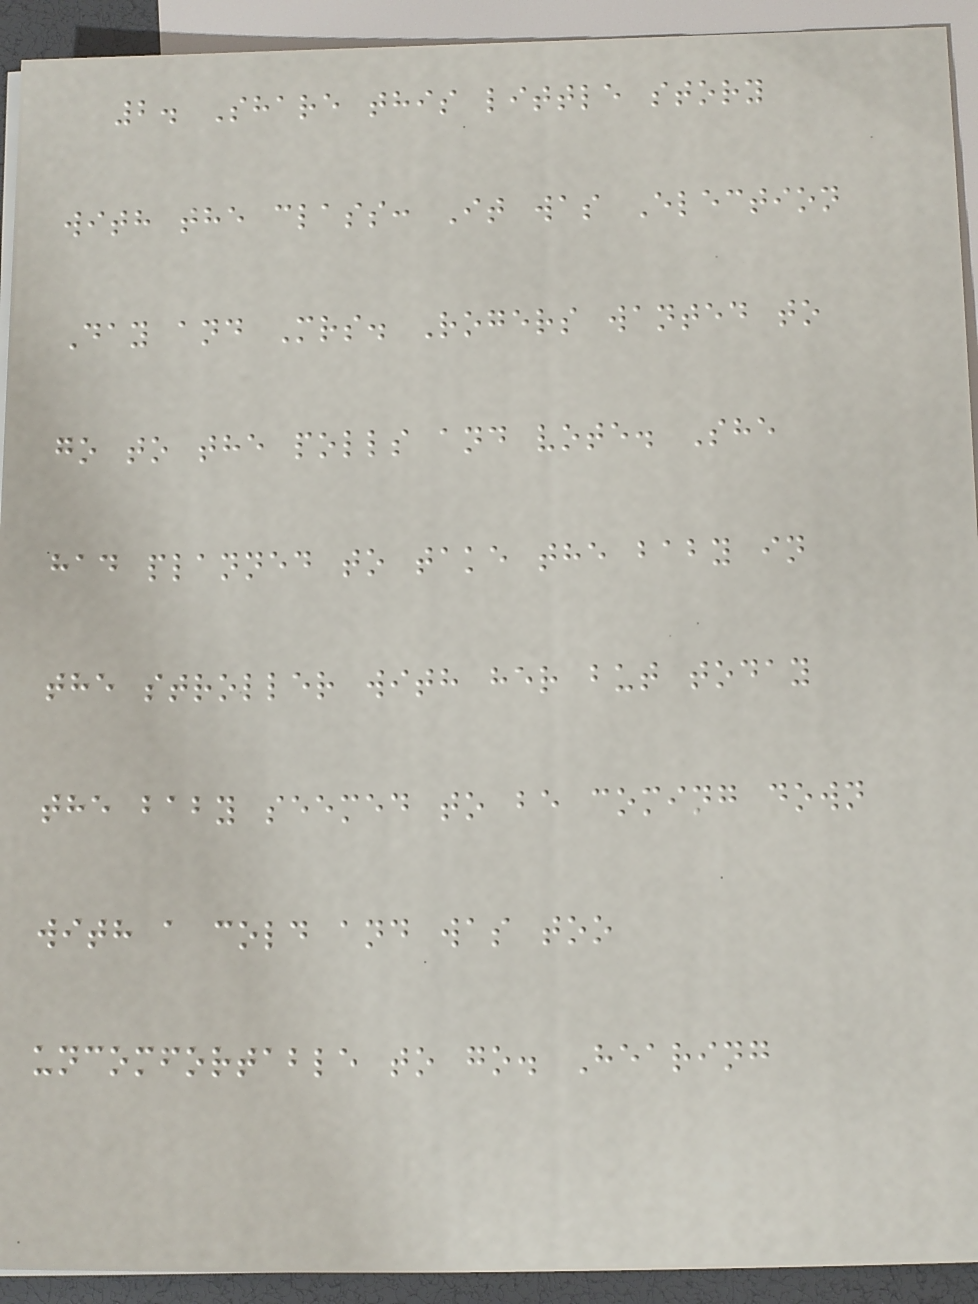2. Share this little story
with the class: It was Election
Day and Mrs. Rogers wanted to
go to the polls and vote. She
had planned to take the baby in
the stroller with her but today
the baby seemed to be coming down
with a cold and was too
uncomfortable to go. Hearing
